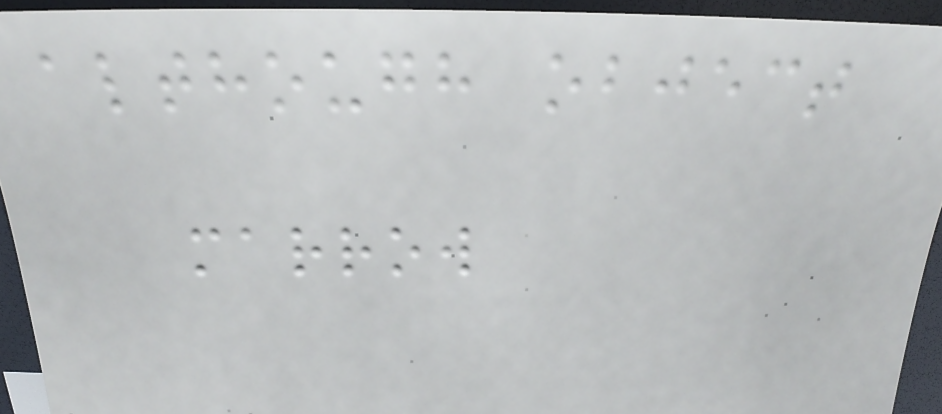although object
marrow
